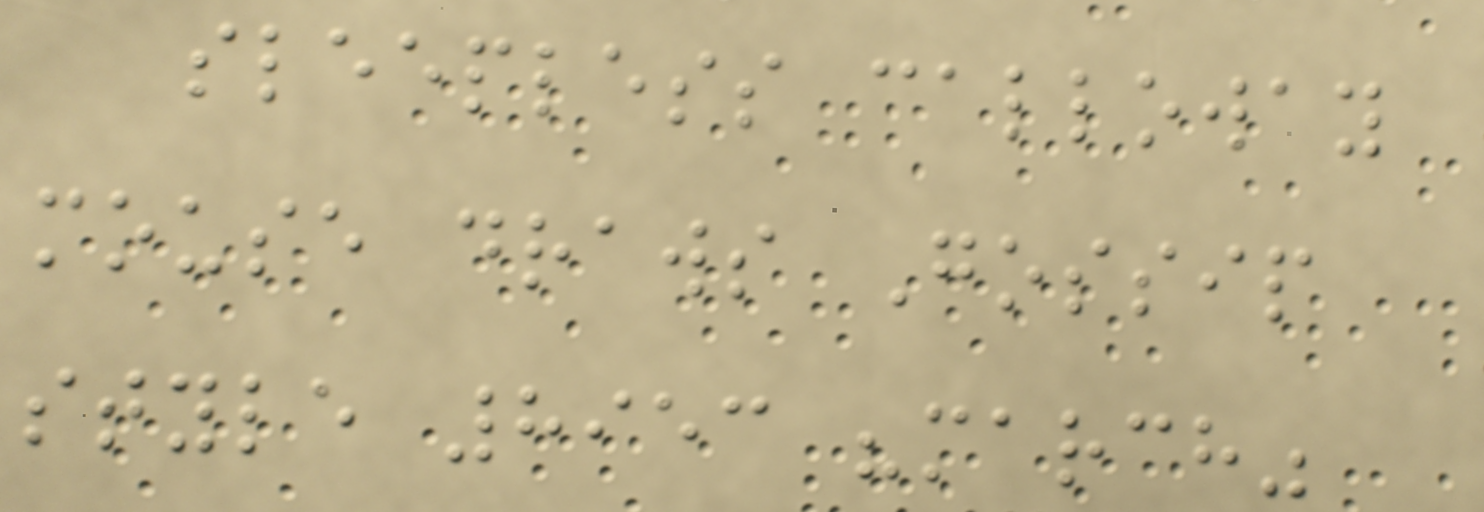sleepless calloway
mouse draws Gossip
style 8953 "march"
